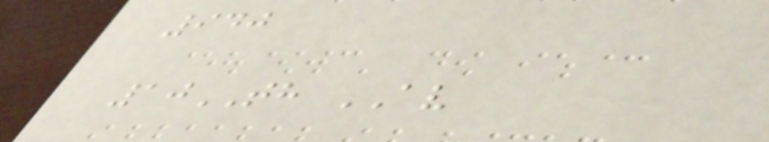940
10TH AV
